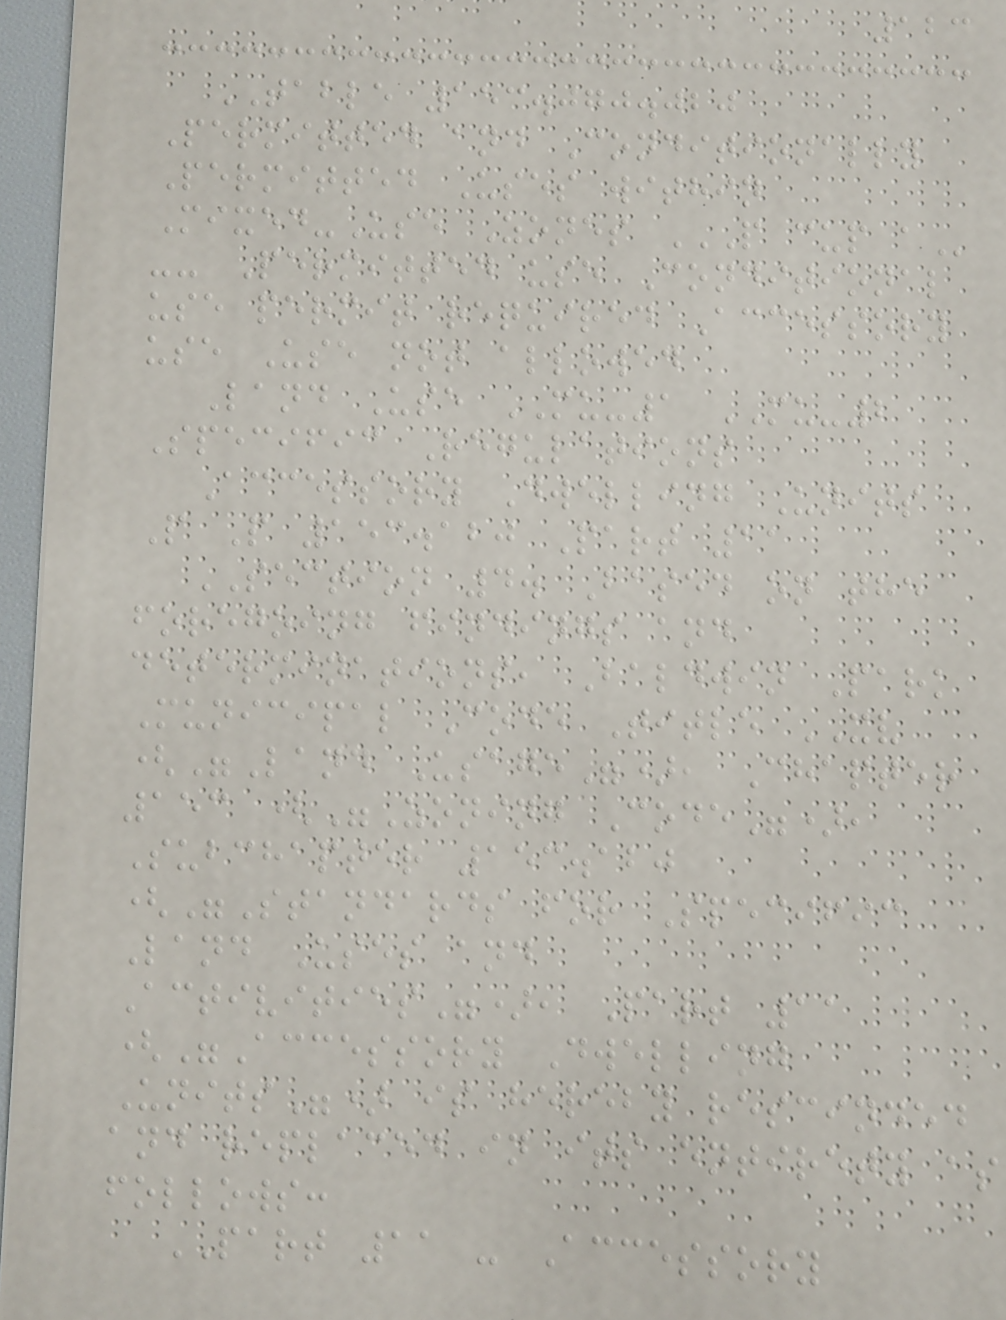123
TABLE 153.070.020
Permitted and Conditionally
Permitted Uses within
Mixed-Use Zones P CUP A
-- Permitted use Conditional
use permit required Accessory
use Use not allowed
Land Use MU-1 MU-2
Specific Regulations
Accessory Dwelling Units
P P 153.120 Part 11
SECTION 4. Based on the
foregoing findings and
determinations, Baldwin Park
Municipal Code Title XV
("Land Usage"), Chapter
153 ("Zoning Code"),
Subchapter 153.120
("Standards for Specific
Land Uses and
Activities"), Part 11
("Accessory Dwelling
Units") is hereby rescinded
and replaced in its entirety as
follows:
PART 11 - Accessory
